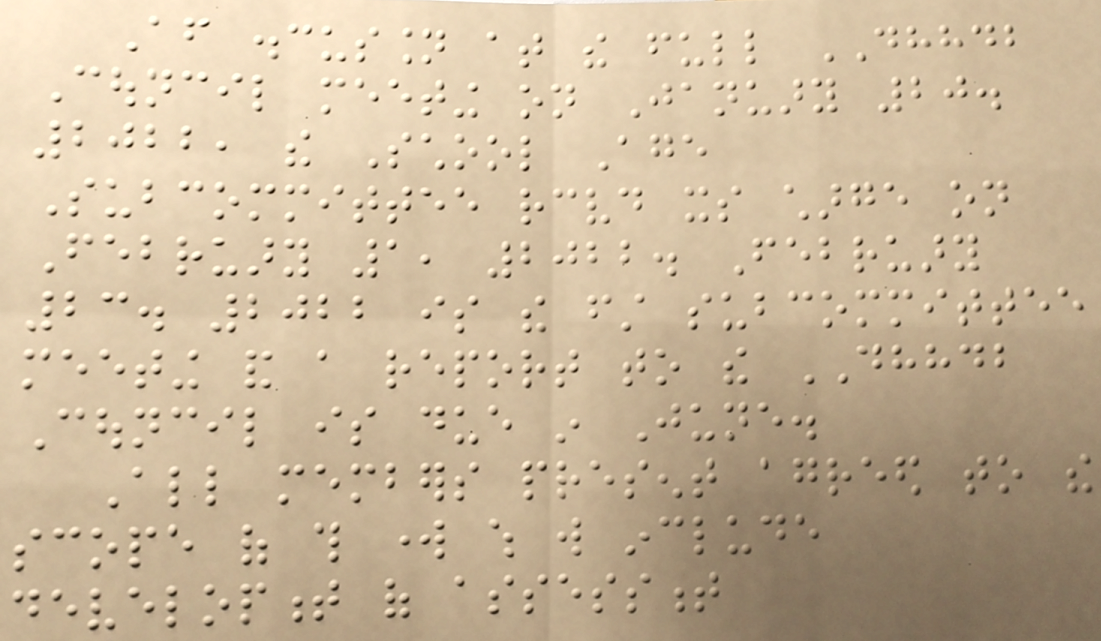After discussion at the full DHHDB
Council meeting on January 20.
2022, the School Age
Subcommittee received its charge on
February 1, 2022. February
23. 2022 is the first subcommittee
meeting and a report to the DHHDB
Council is due in June.
All members present agreed to the
scope of this work which will include
development of assessment
